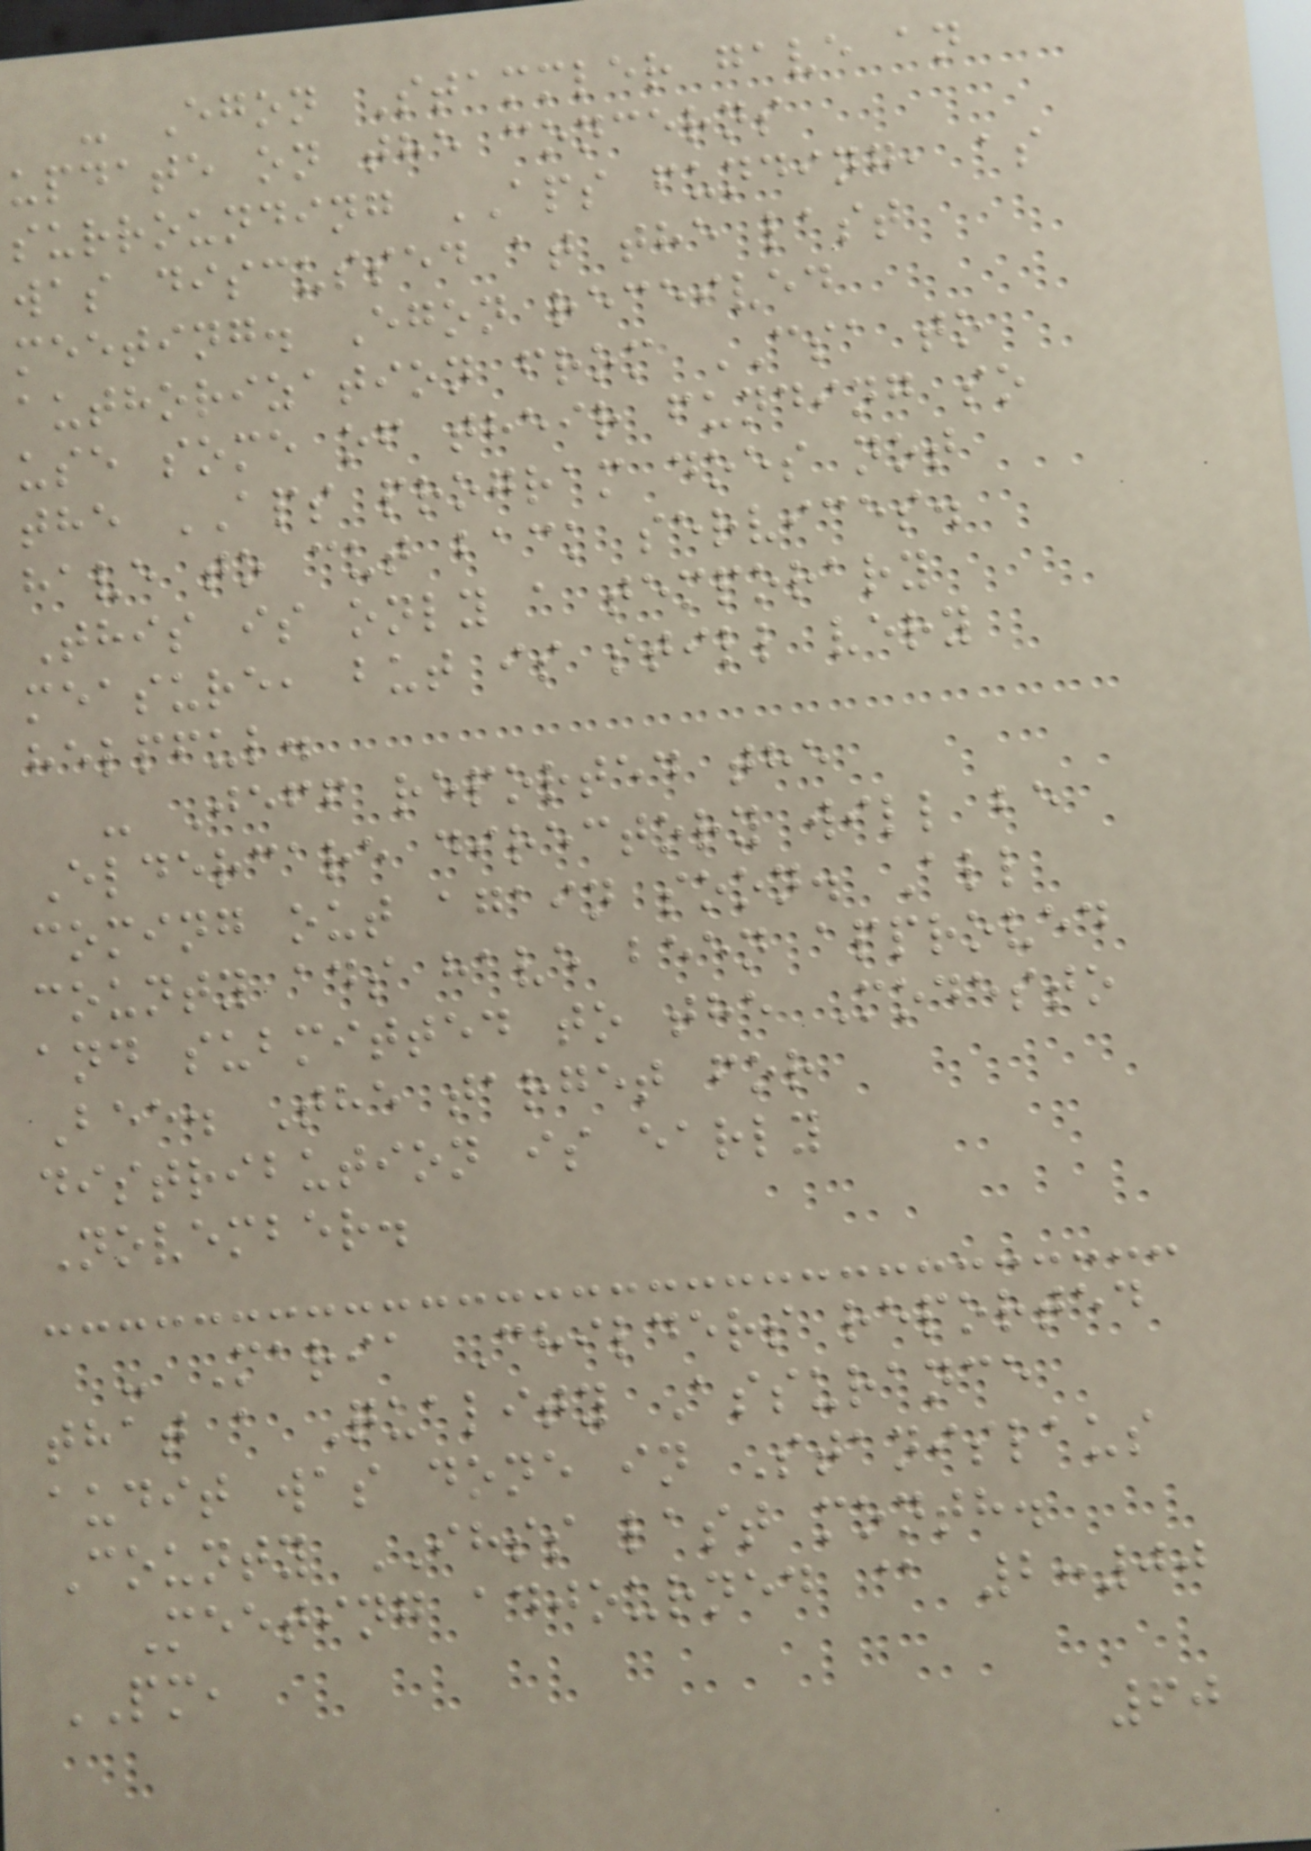- Egon Stammler gave an
update on the concerns
surrounding APS funding, as
was discussed at the last
meeting. Egon received
authorization from CSA to
use some of their funding so
the APS program does not
have to cut back services.
This is only a temporary
measure, but is still very
helpful.
- Jeff reported the
Eldercare directory will be
coming out again soon. All
county ads have been approved
and submitted to the Modesto
Bee. The target for
distribution is early
November.
- Maria Childers reported
that a Quality Assurance
audit was done in Stanislaus
County IHSS last month.
Meeting adjourned @ 2:00
PM,
60
